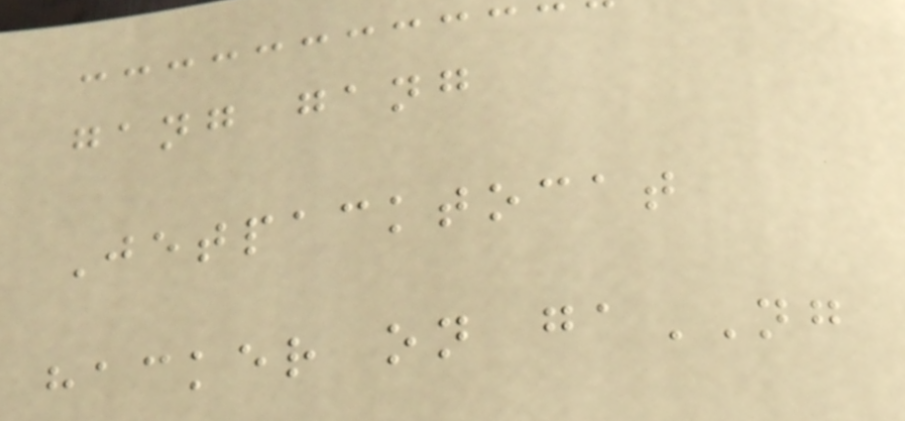gang gang
Jetpacktocat
hacker on gaNG
